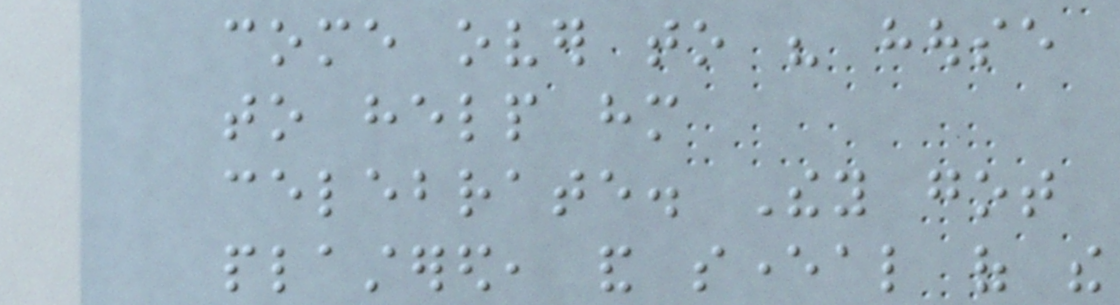come over to his house
to help him
celebrate. They got
plastered, and several of the
